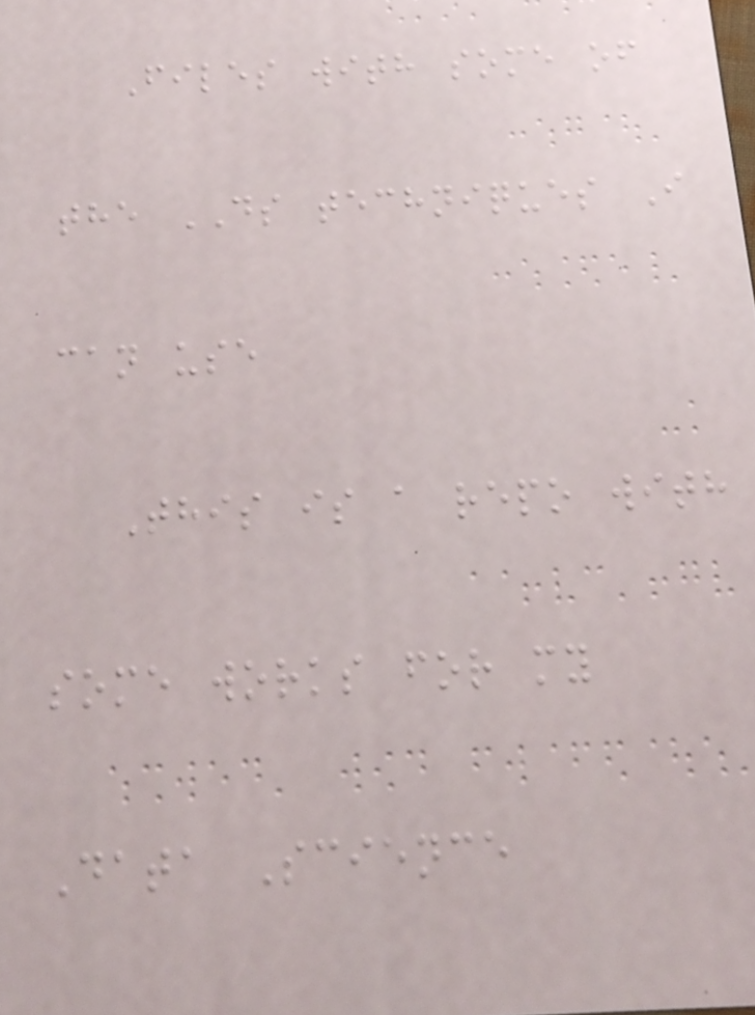Files with some of
the DS techniques I
can use
This is a repo with
some works for my
Data Science
